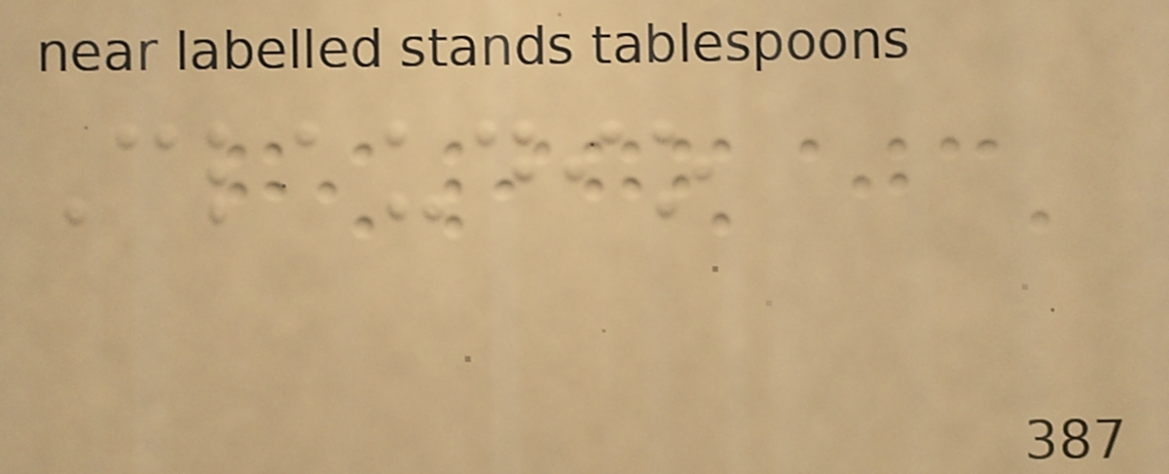Claudio
